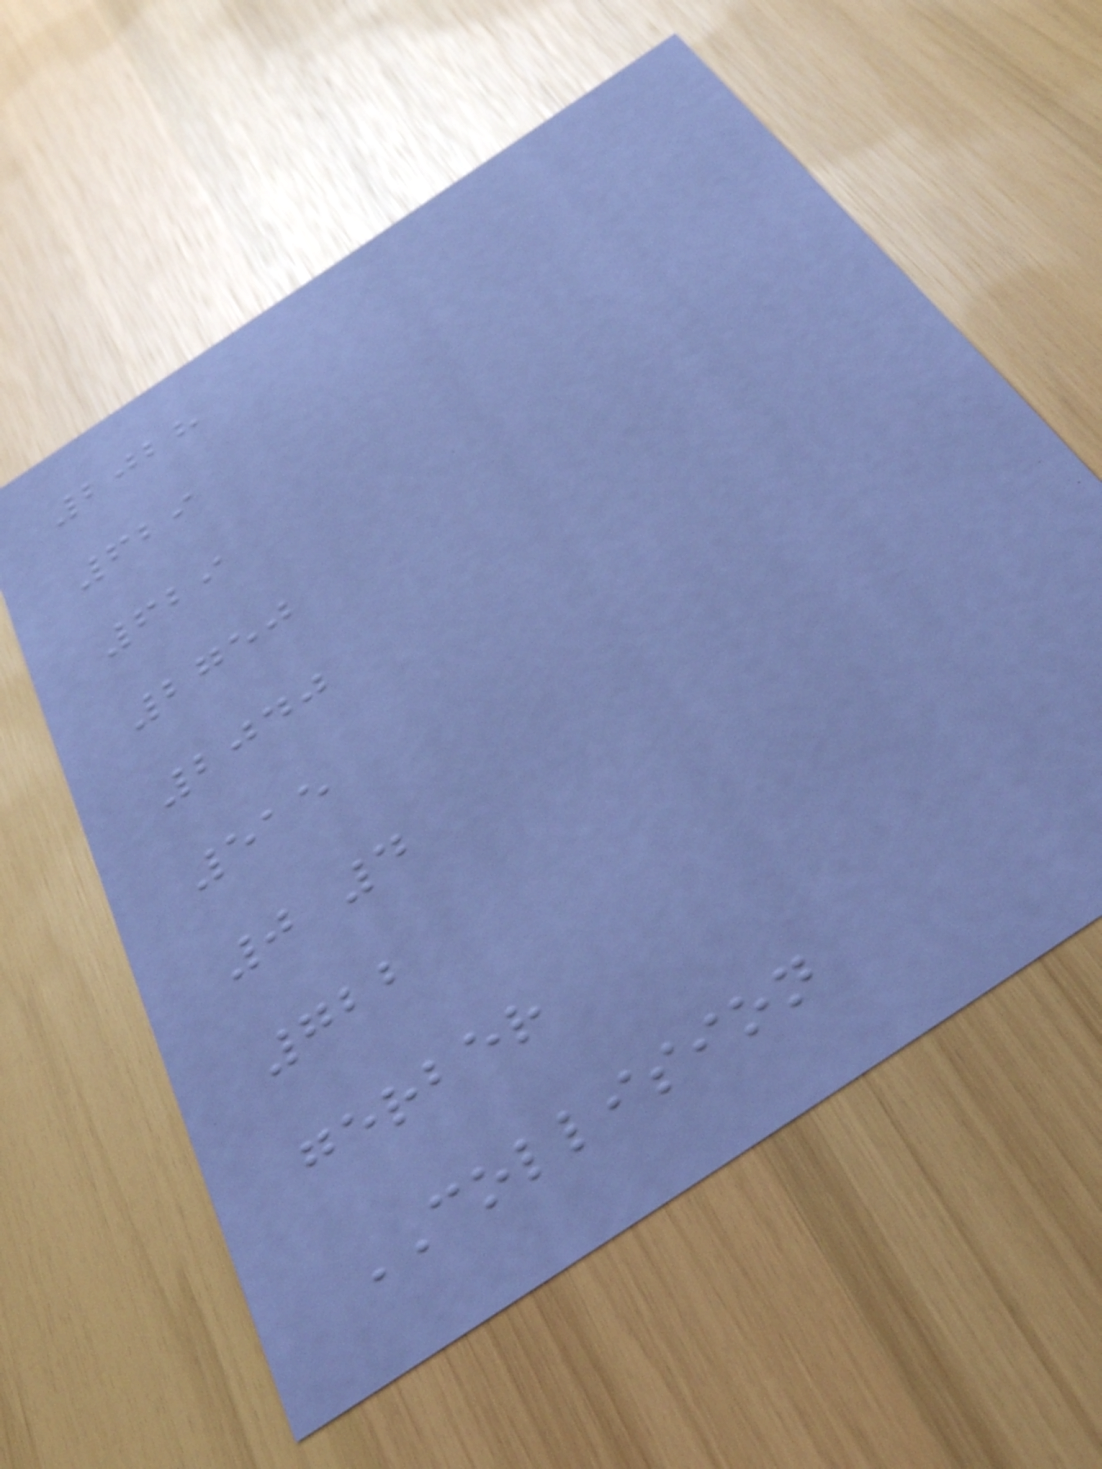2028
629
629
2750
2040
515
0 4
722
gerber
COLLISION
